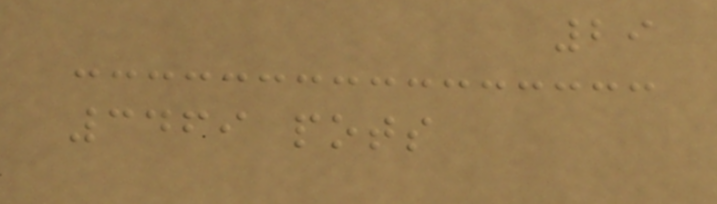29
3469 pots
